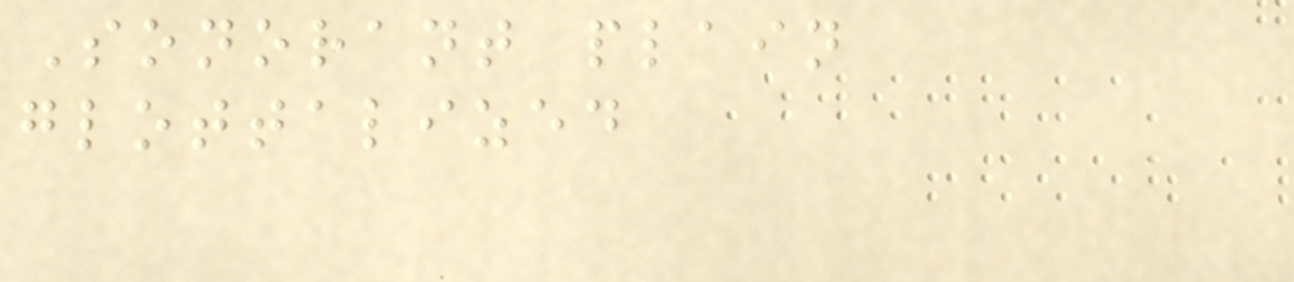Sonorant plain
glottalized
